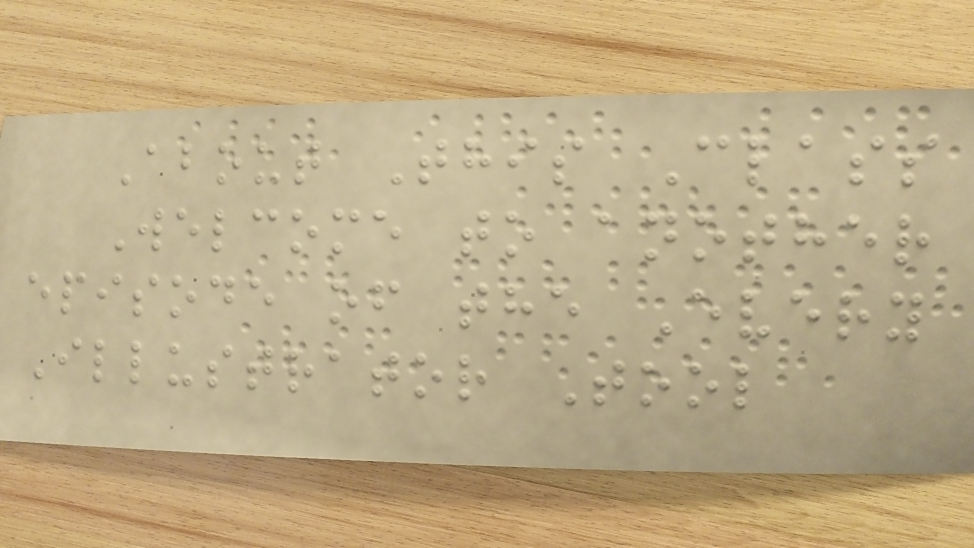About This Class
Welcome to another
episode of the Every
Illustrator Tool
